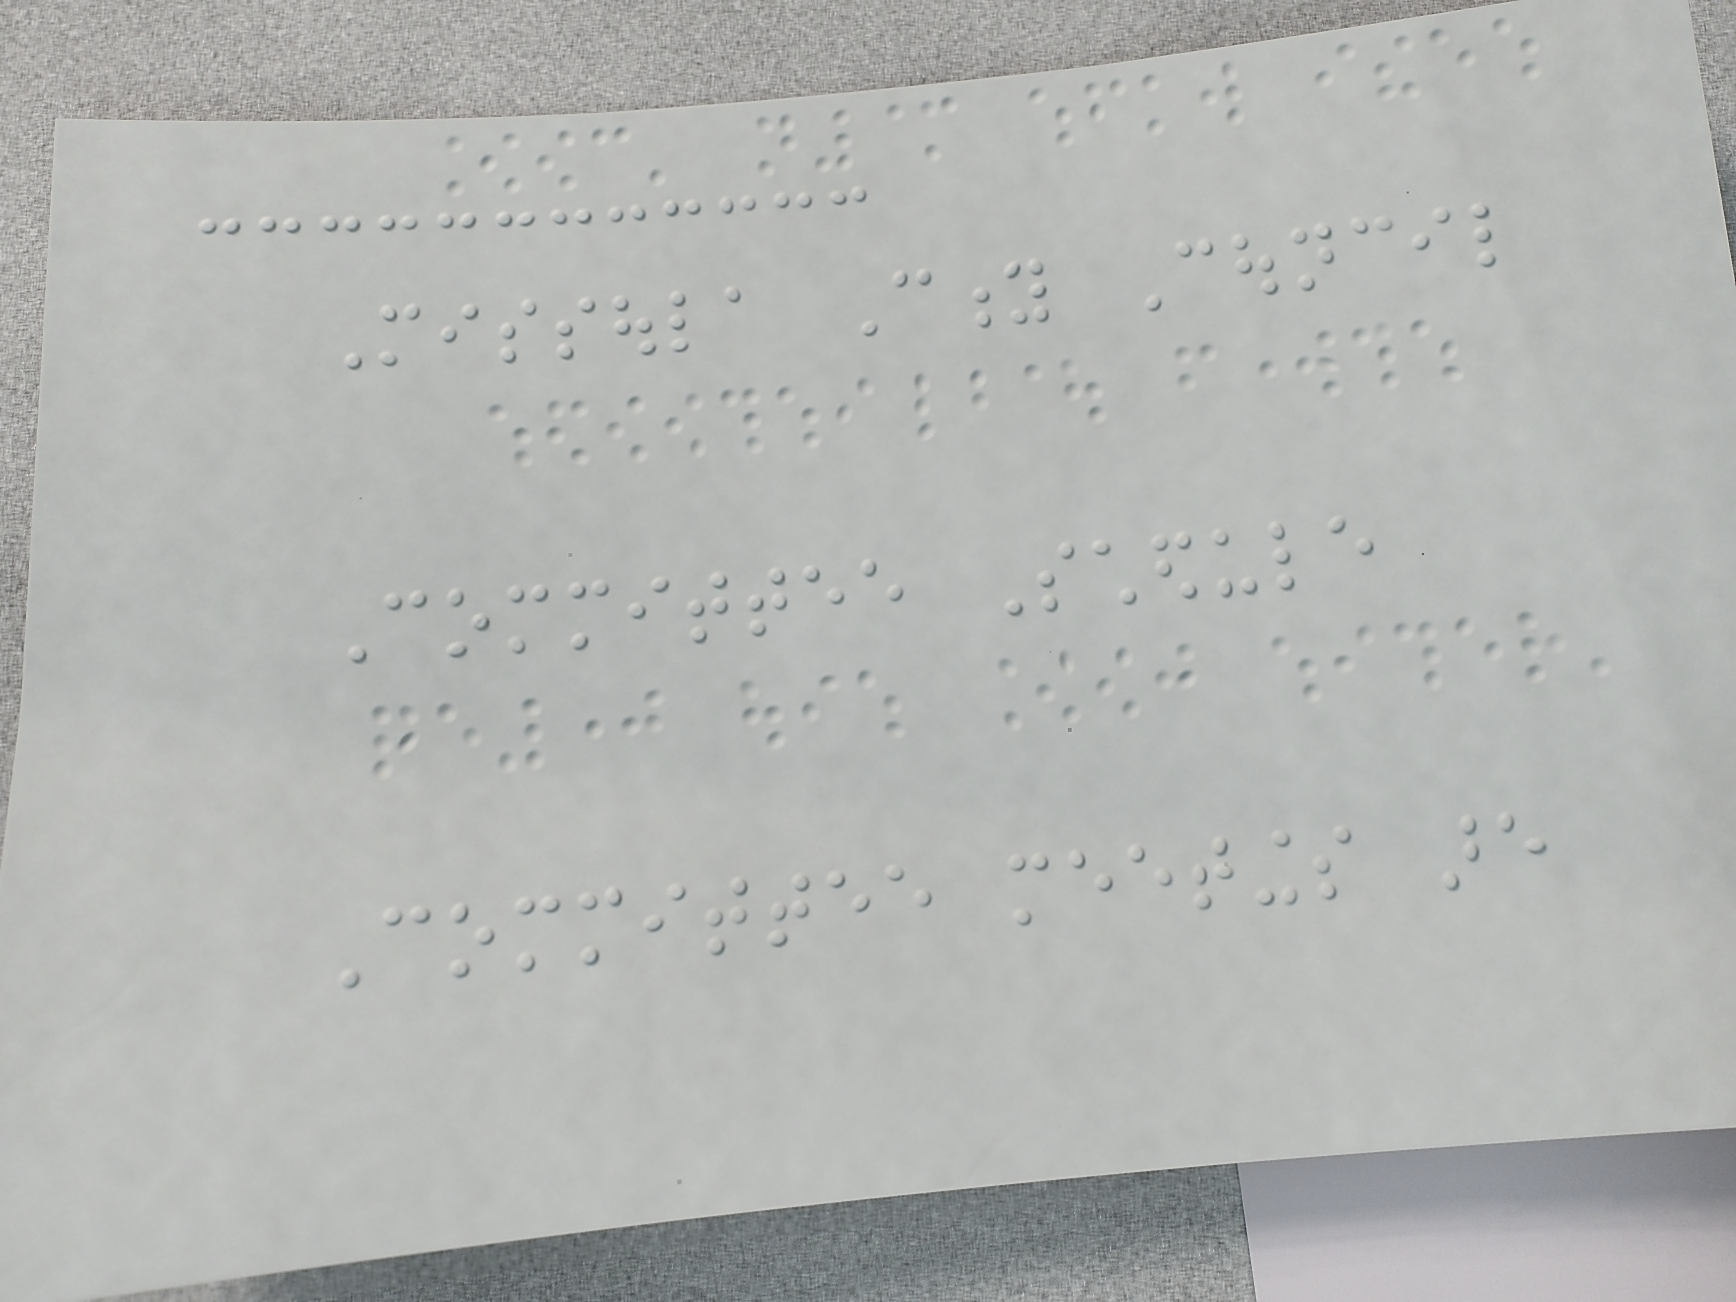Missoula City Council
Committee Schedule
Committee meetings are
